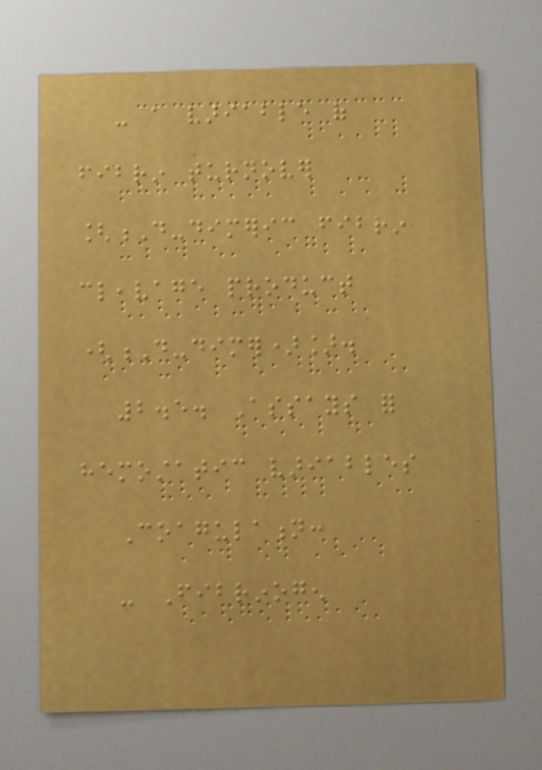- a variable of
fibrin turnover
[D-dimeric fibrin
cleavage product
(D-dimer)].
2.5. Assays for
hemostatic variables
Coagulation:
- Fibrinogen
